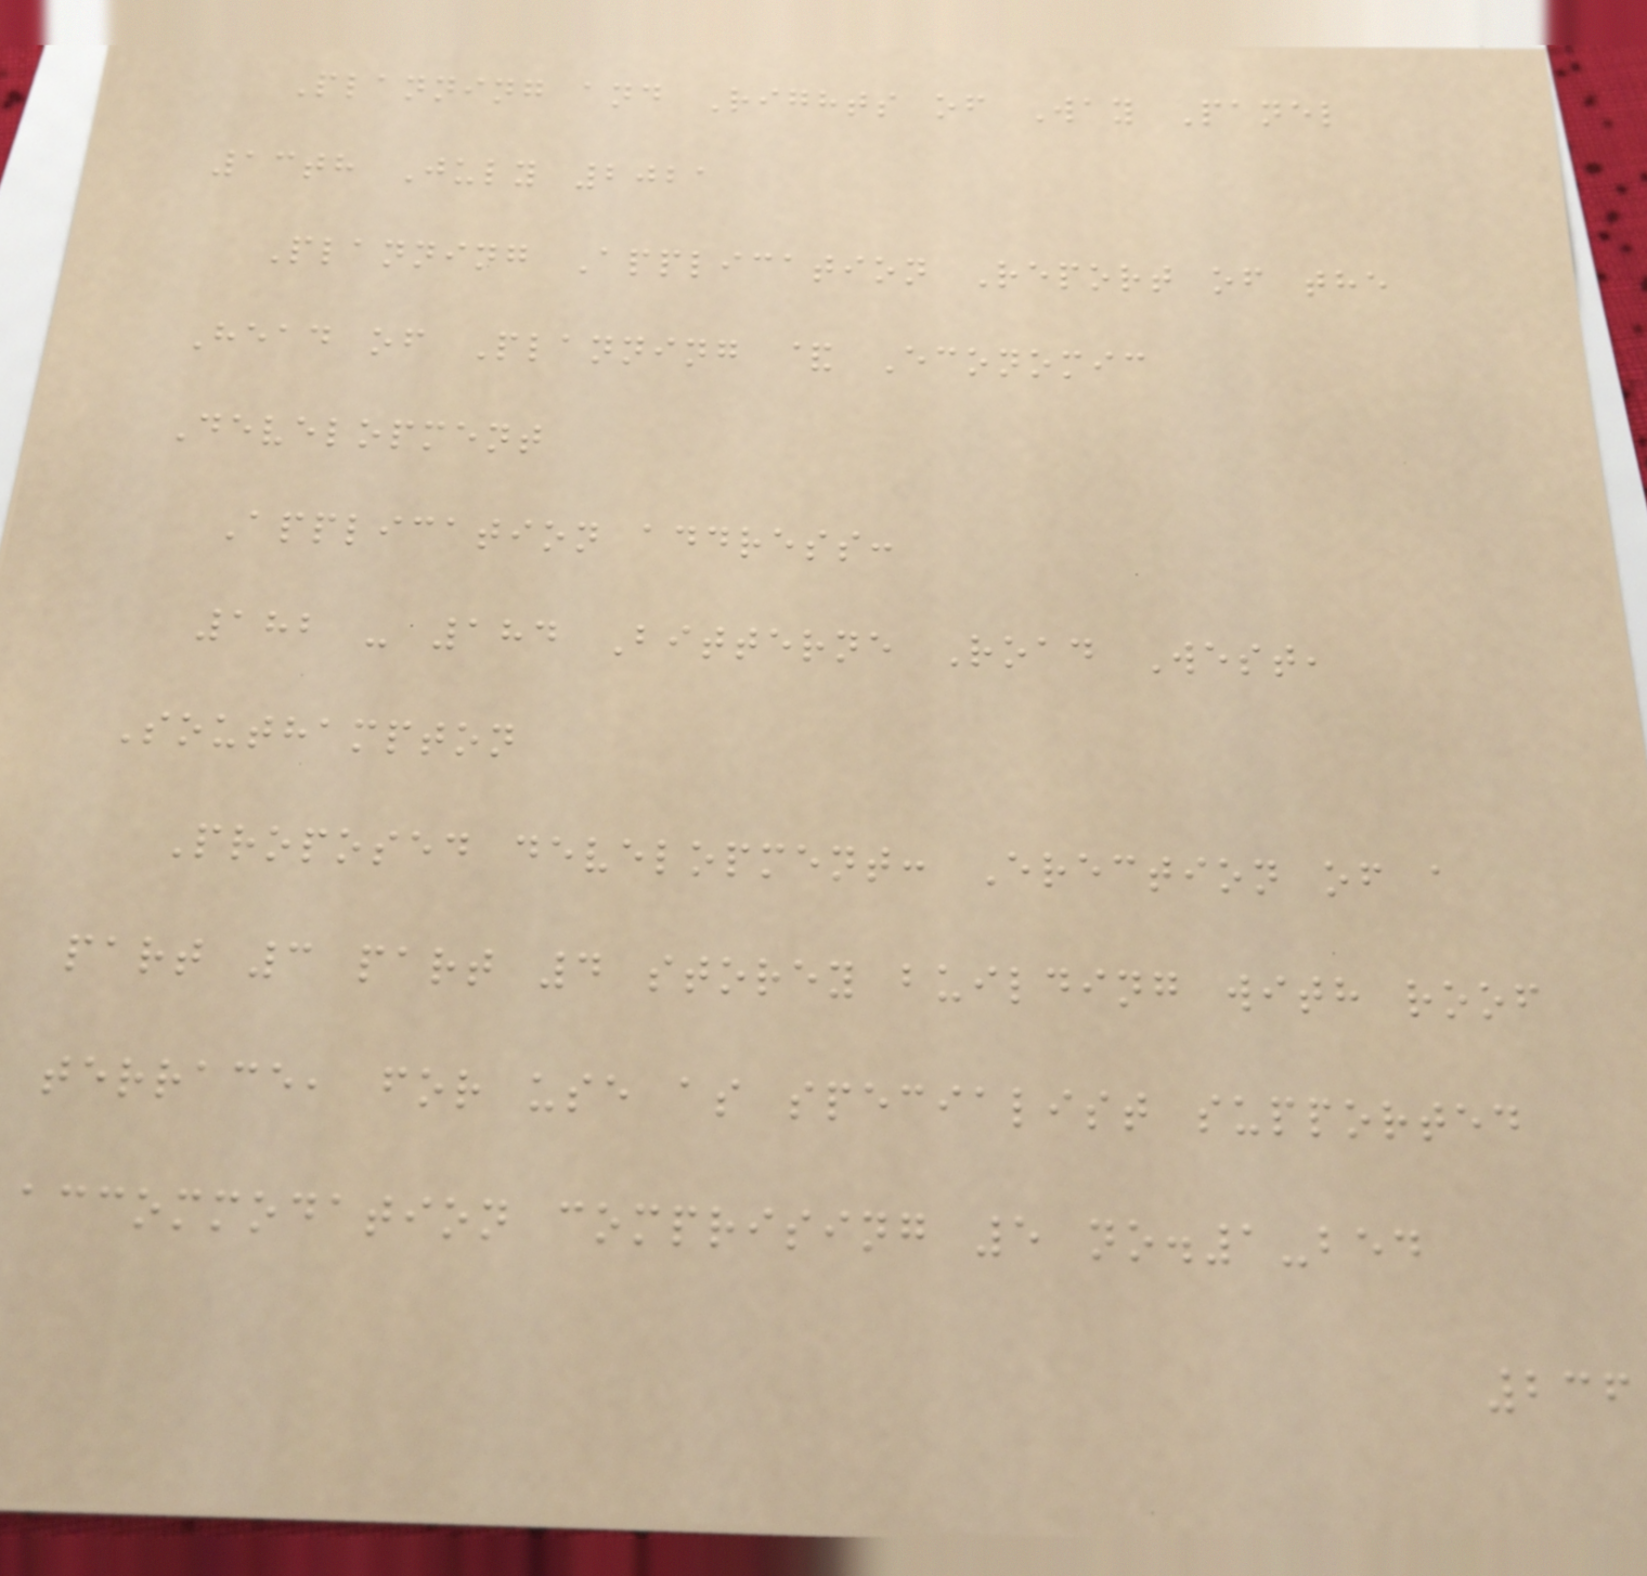Planning and Rights of Way Panel
13th July 2021
Planning Application Report of the
Head of Planning & Economic
Development
Application address:
182 - 184 Bitterne Road West,
Southampton
Proposed development: Erection of a
part 3 part 4 storey building with roof
terrace, for use as specialist supported
accommodation comprising 5 no.1-bed
236
